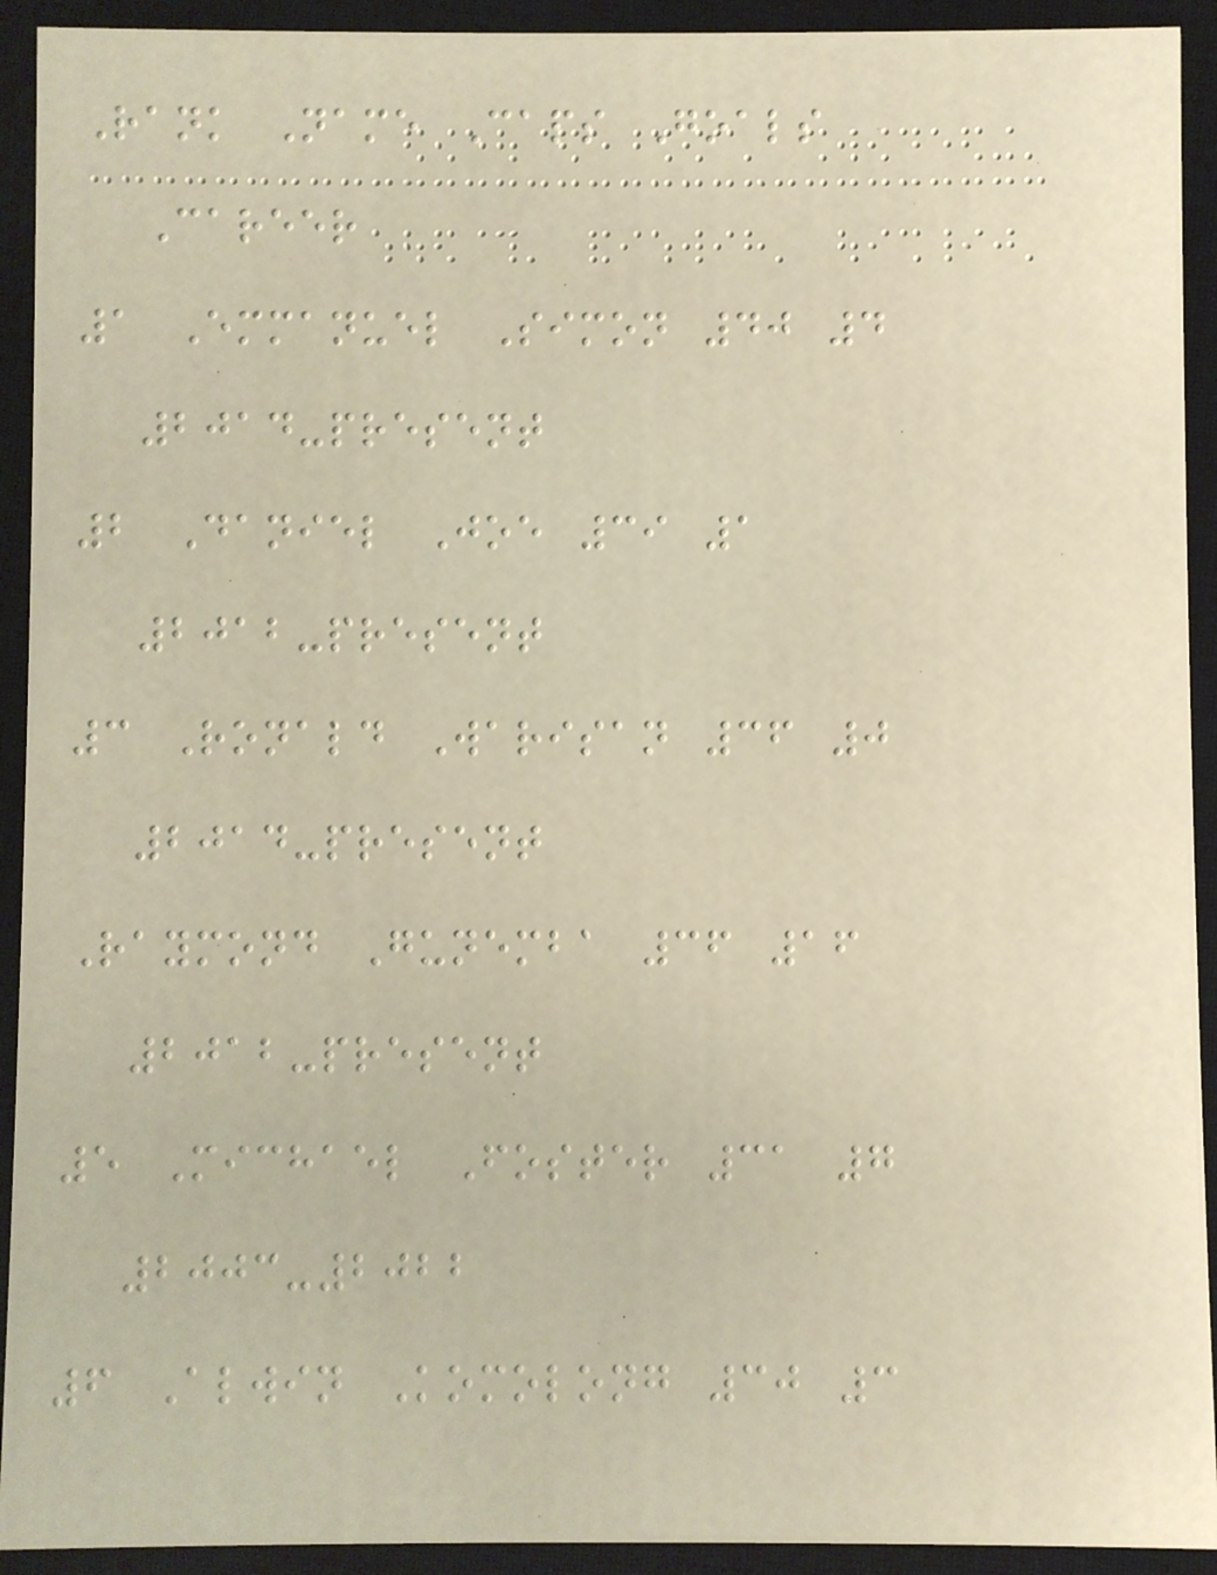Rank Name Caps Goals
Career
1 Emmanuel Simon 40 4
2014-present
2 Daniel Joe 39 1
2012-present
3 Ronald Warisan 36 0
2014-present
Raymond Gunemba 36 16
2012-present
5 Michael Foster 31 7
2003-2022
6 Alwin Komolong 30 3
